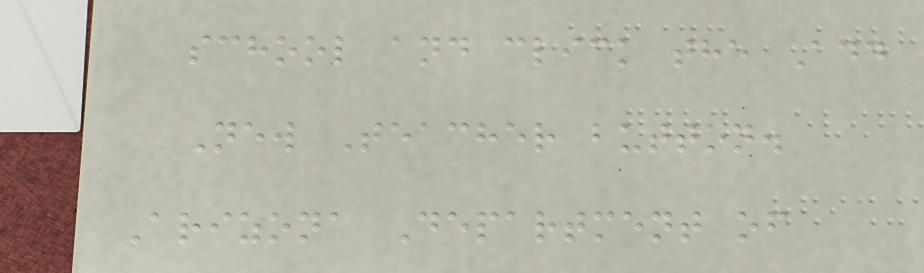school and click the Add
New Teacher button.
Arizona Department of
